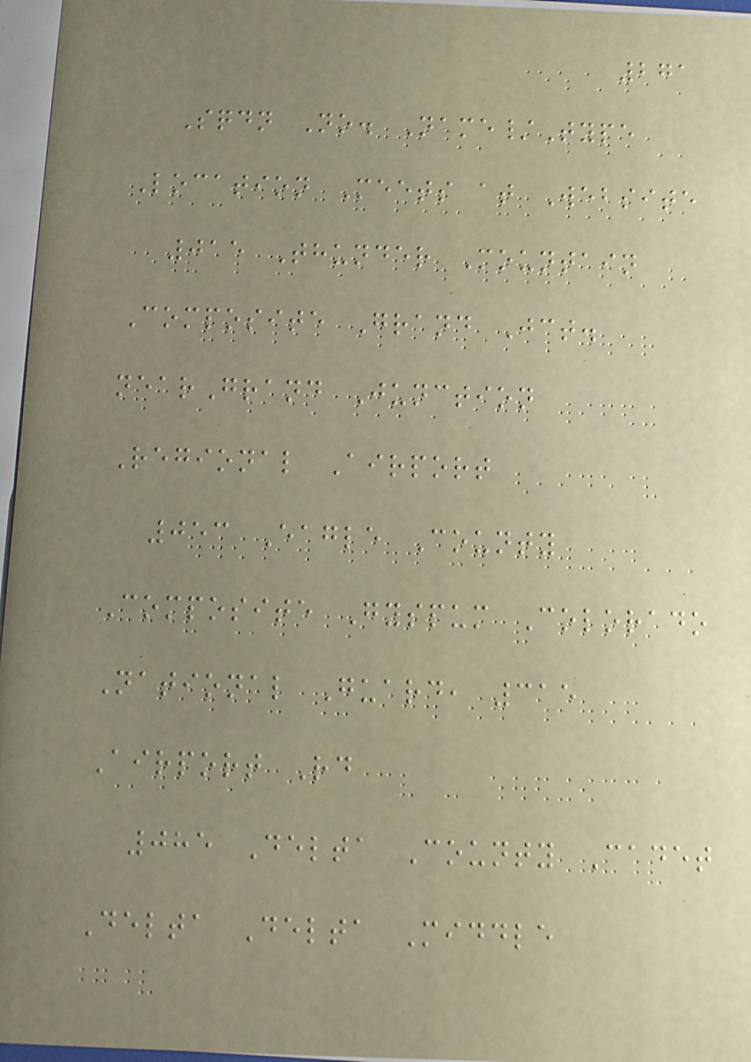271
Sqdn No. Name/Type
Location Meets at Website
015 Thunder Mountain
Composite Grand Jct.
nearGrand Junction
Regional Airport
053 Eagle County
Composite Gyspum Colorado
National Guard, 315
Airport Rd
085 Delta County Cadet
Delta Delta Middle
